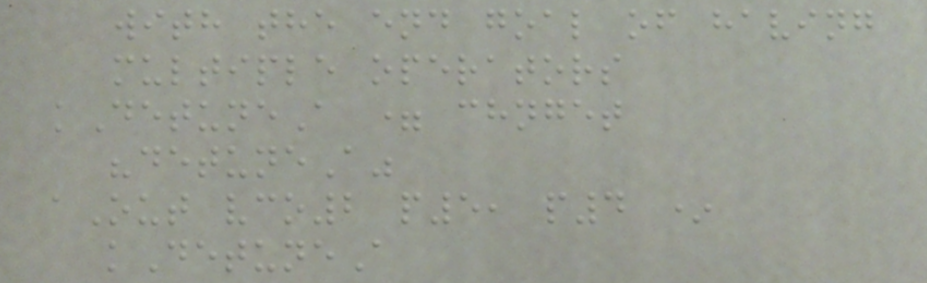with the end goal of having
multiple operators
kDetuneA = chnget
"detuneA"
aOut vco2 p5, p4 *
kDetuneA
